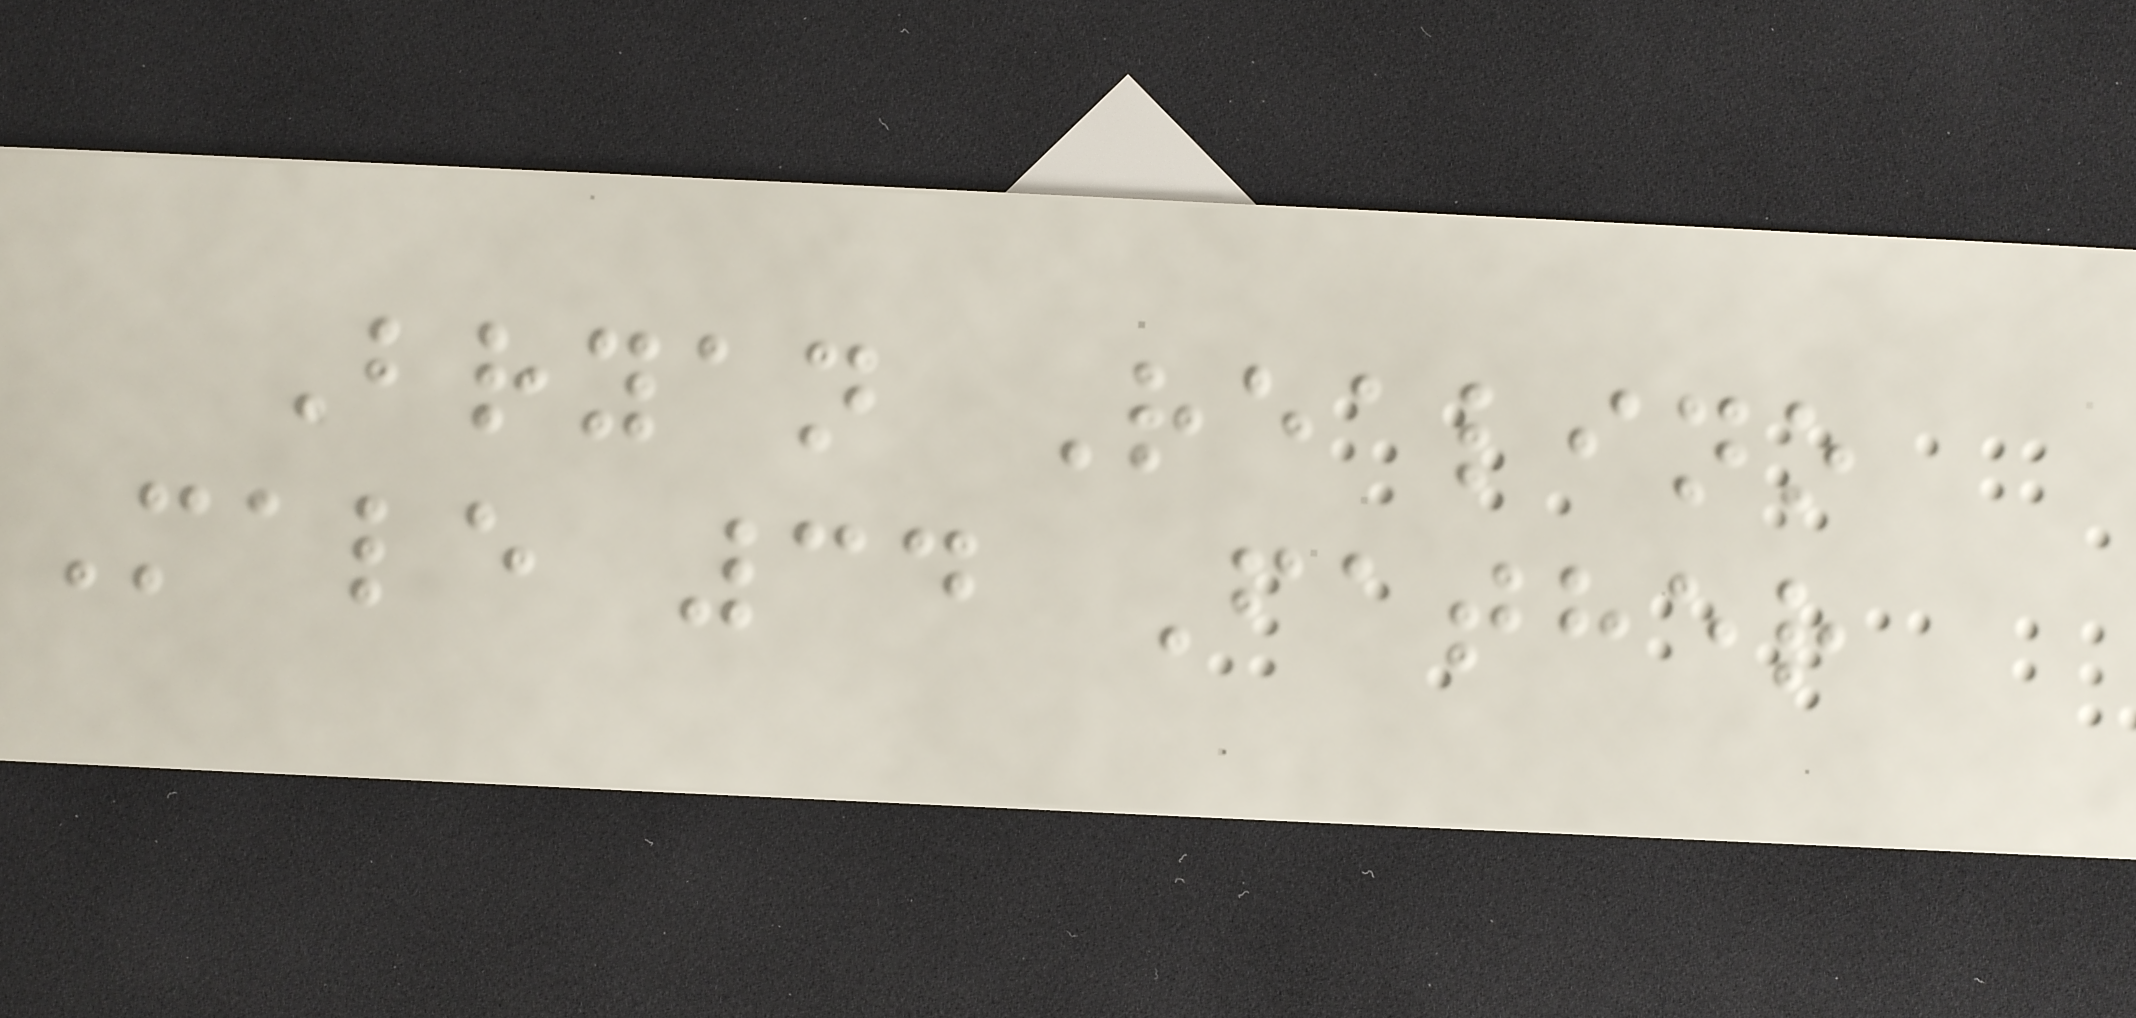Bryan Realino
Male 34 Father
